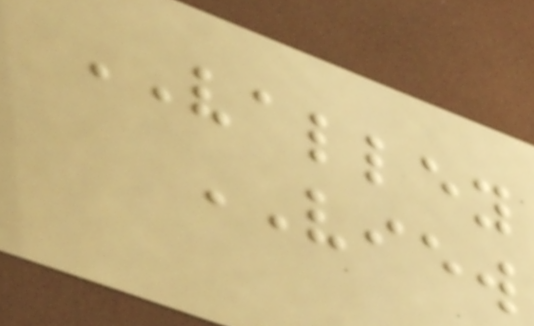VALLEY
VIEW
